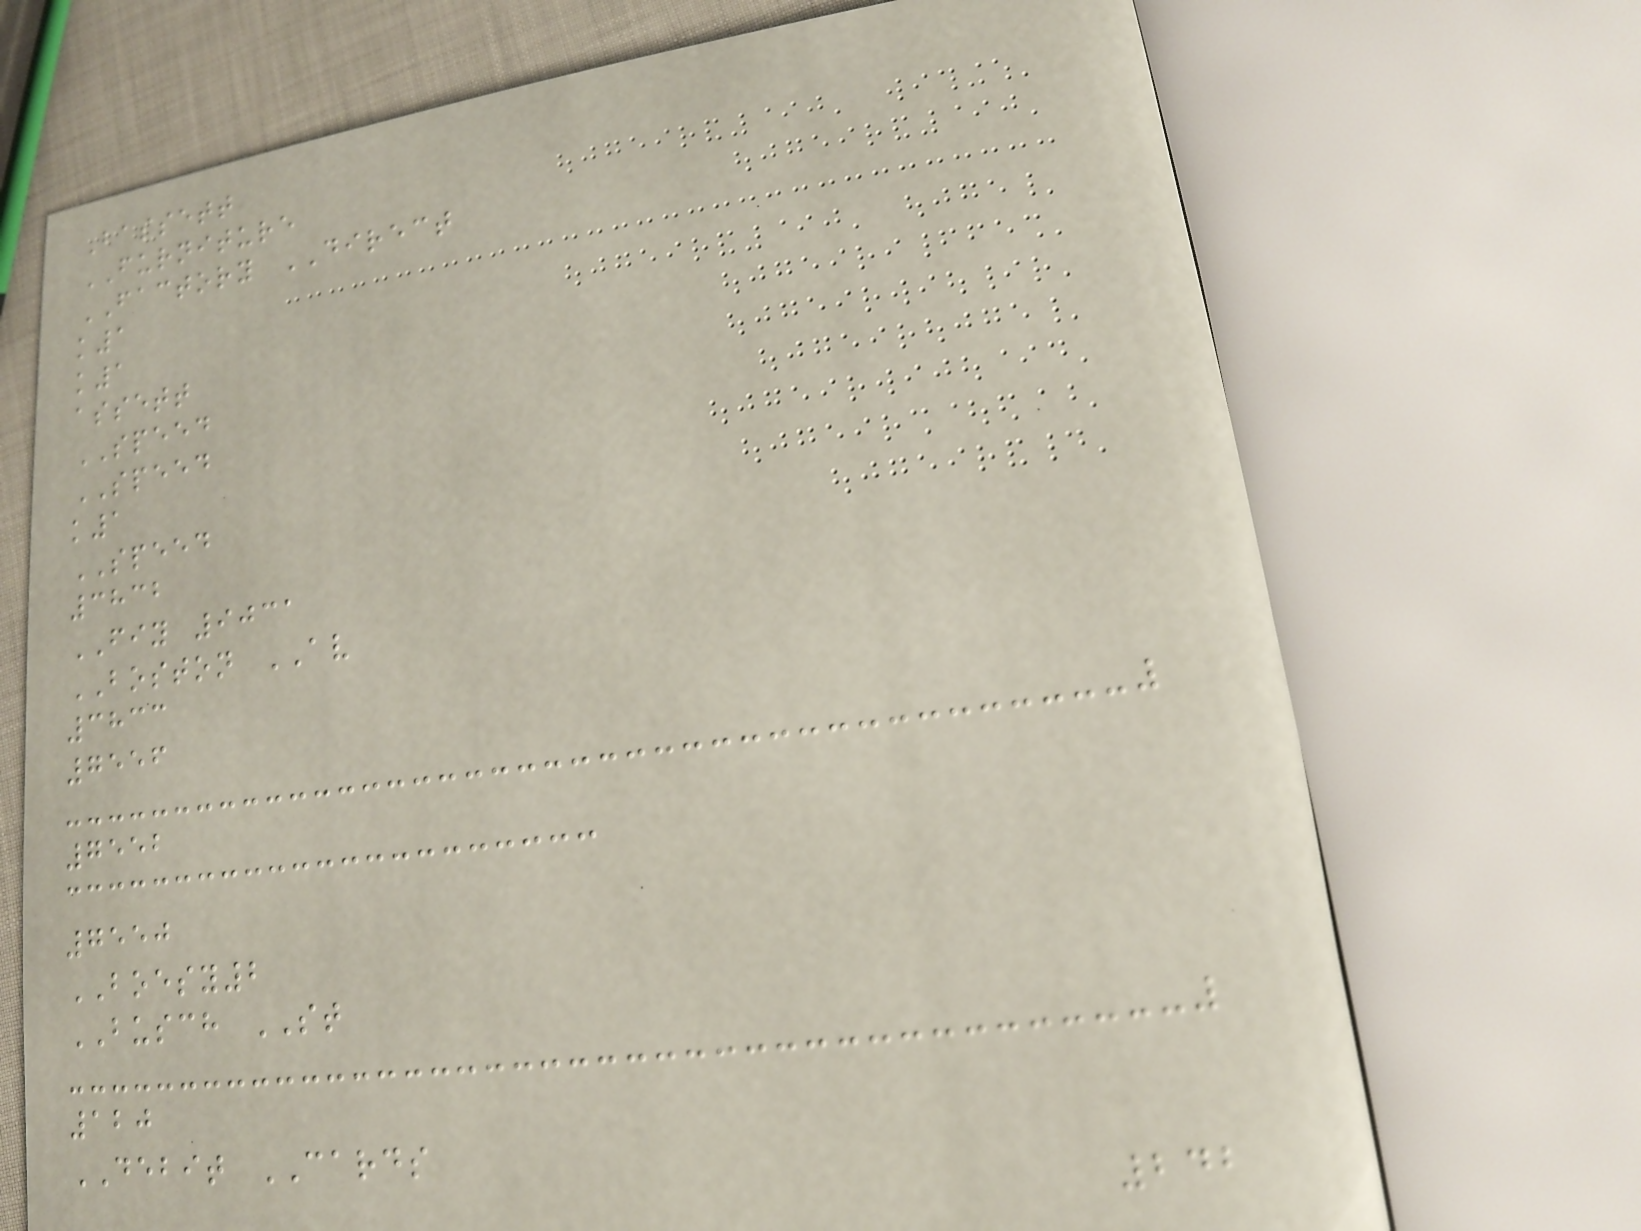Bassett
FURNITURE
FACTORY DIRECT
k1
k1
assett
SPEED
SPEED
k1
SPEED
3832
FIY 9031
BOSTON AV
3833
7556
7552
7550
BOESY2
BUSCH ST
120
DEBIT CARDS
242
